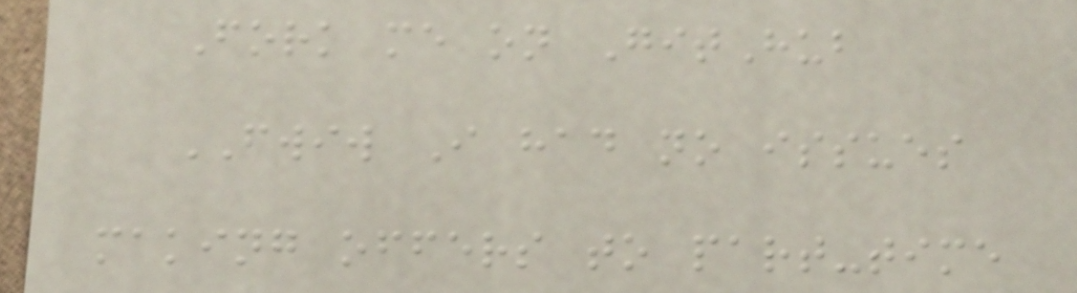Fork me on GitHub
FWIW I had no issues
making offers to part-time
